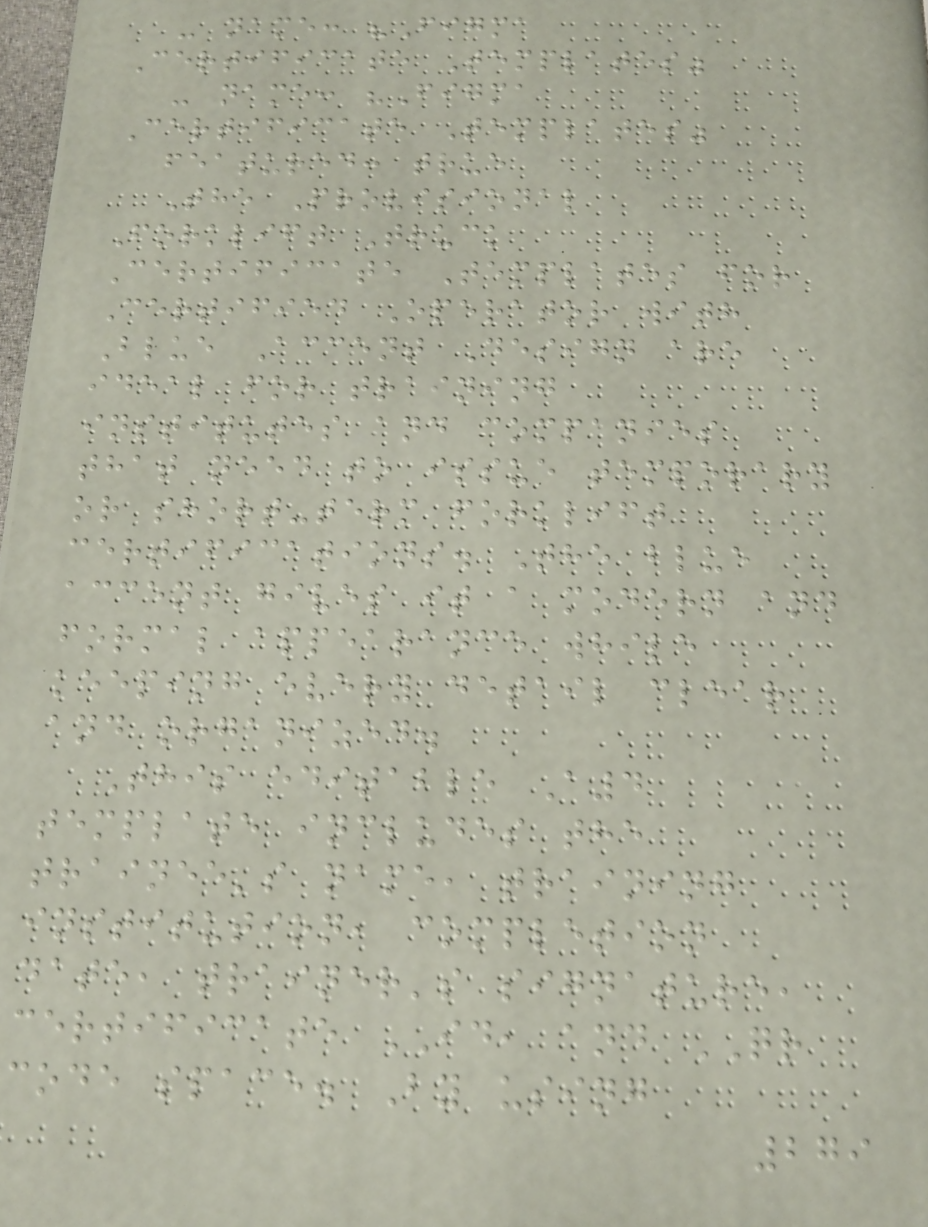- name: "Figma
Certificate Templates"
- name: "Figma
Certificate Templates"
featured: true
The Provisional
Forklift Truck
Certificate Templates for
Certified Operator with
Blue Accent Design are
ideal for training
institutes and companies
that need to issue temporary
or short-term forklift
certifications. The blue
accent gives it a modern and
formal appearance while
keeping every detail clear
and organized.
This editable A4
template includes the
trainee's name, training
institution, completion
date, trainer's signature,
certificate ID, and QR
code space. By using
279
